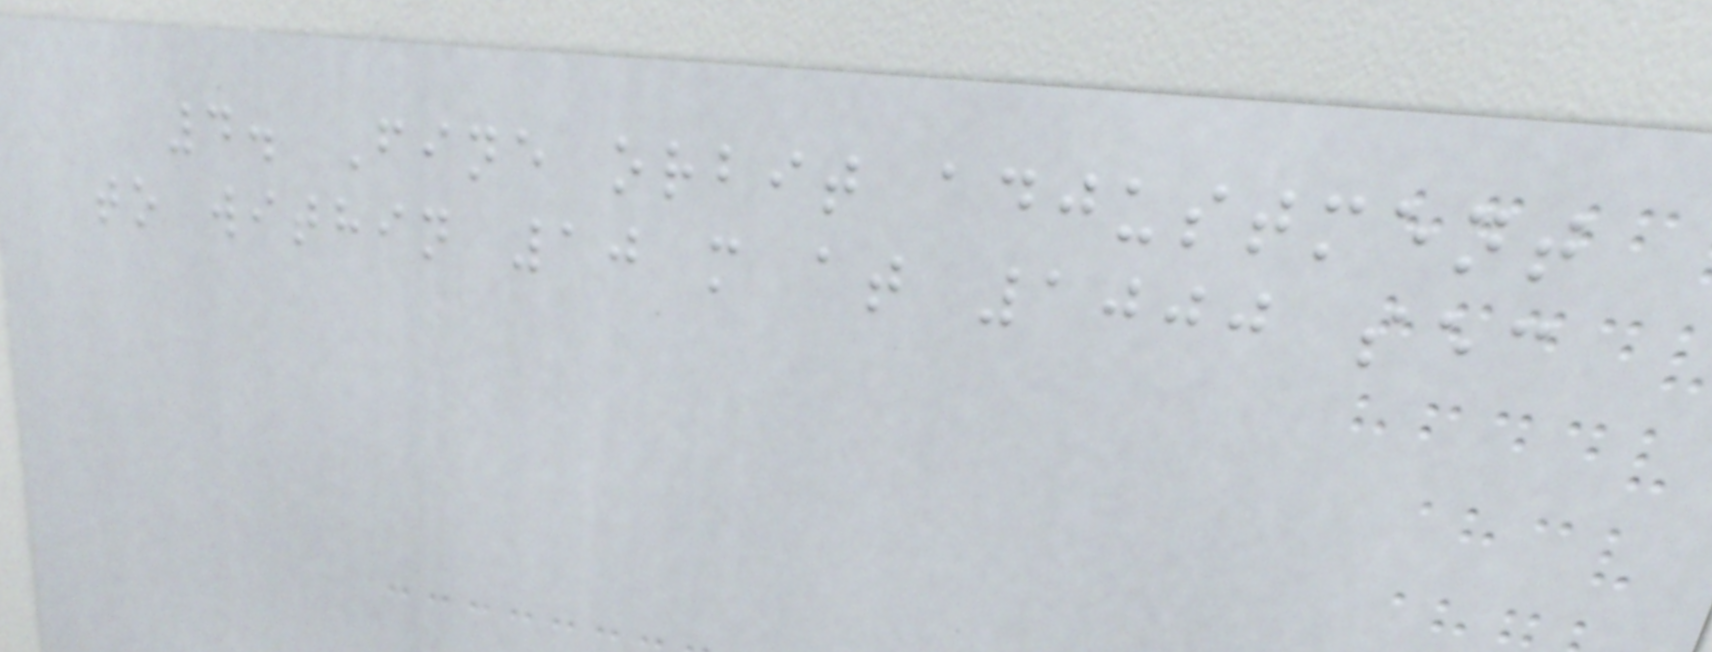4. Fine orbit adjustment
to within 10 m at 1000 sec
